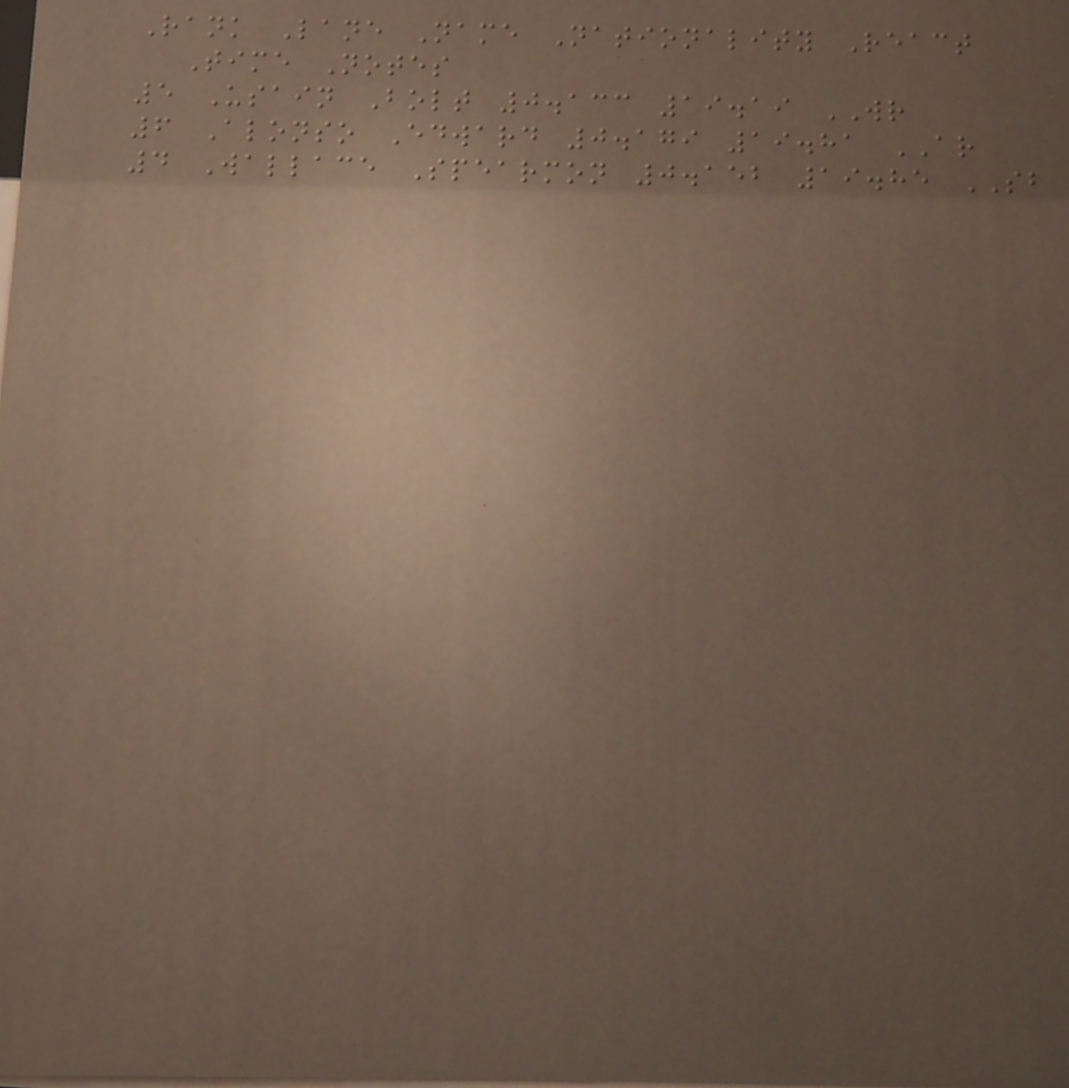Rank Lane Name Nationality React
Time Notes
5 Usain Bolt 0.133 19.19 WR
6 Alonso Edward 0.179 19.81 AR
4 Wallace Spearmon 0.152 19.85 SB
